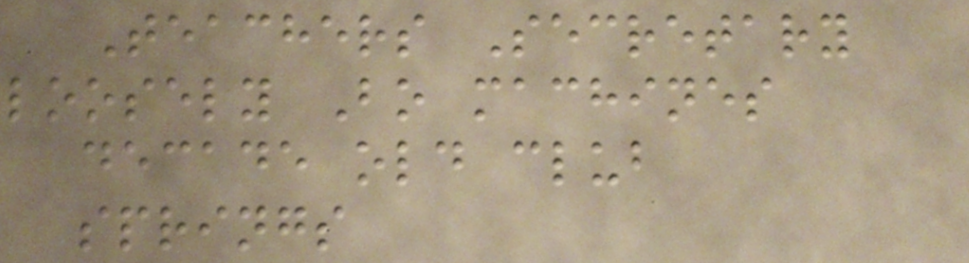Teachers Secretary
loosely Bo machines
decade old club
springs
